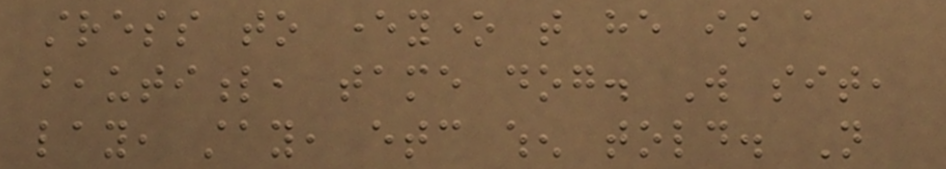stress to everyone that he is a
beautiful, tame dog. Will sit,
lay, stay, etc when told. Not
